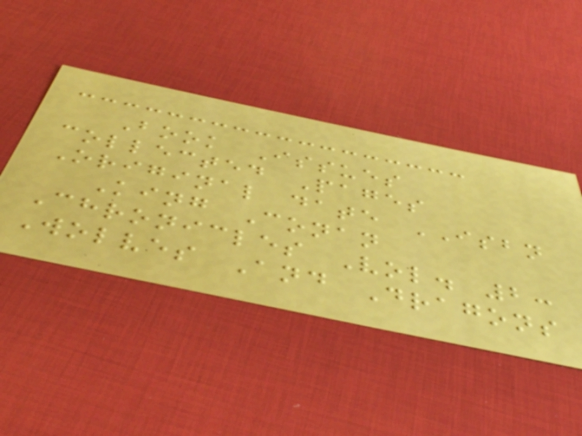Book Issues
collected Pages
Original date ISBN
King Conan
Chronicles Vol. 2:
Wolves And Dragons
